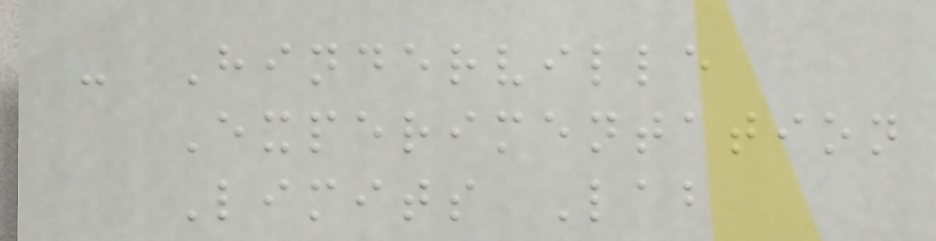- Hinderville
Experimentation
Limits Lab
